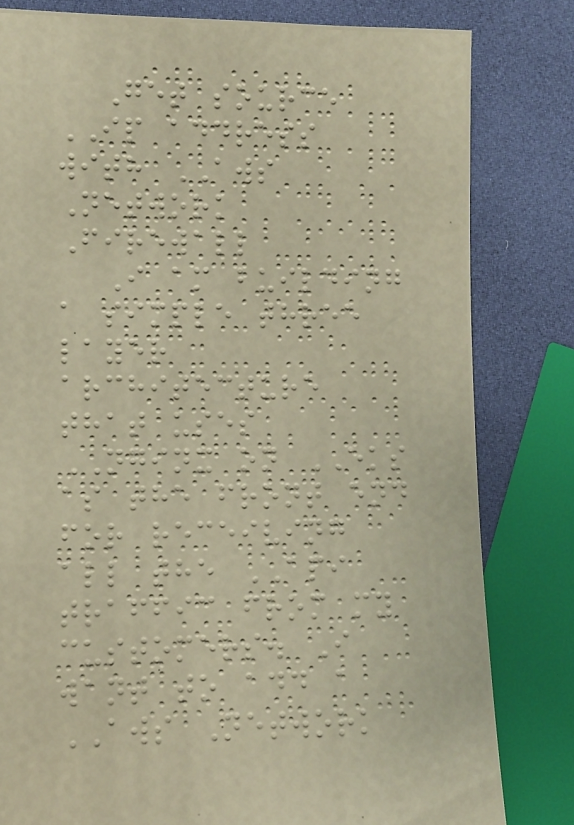Get source
IP address
with AWS
Network
Firewall
I am building
a simple three
layer
architecture
that uses
NGINX on EKS
as the front end
for receiving
all the API
traffic from my
customers. I
want to add a
AWS Network
